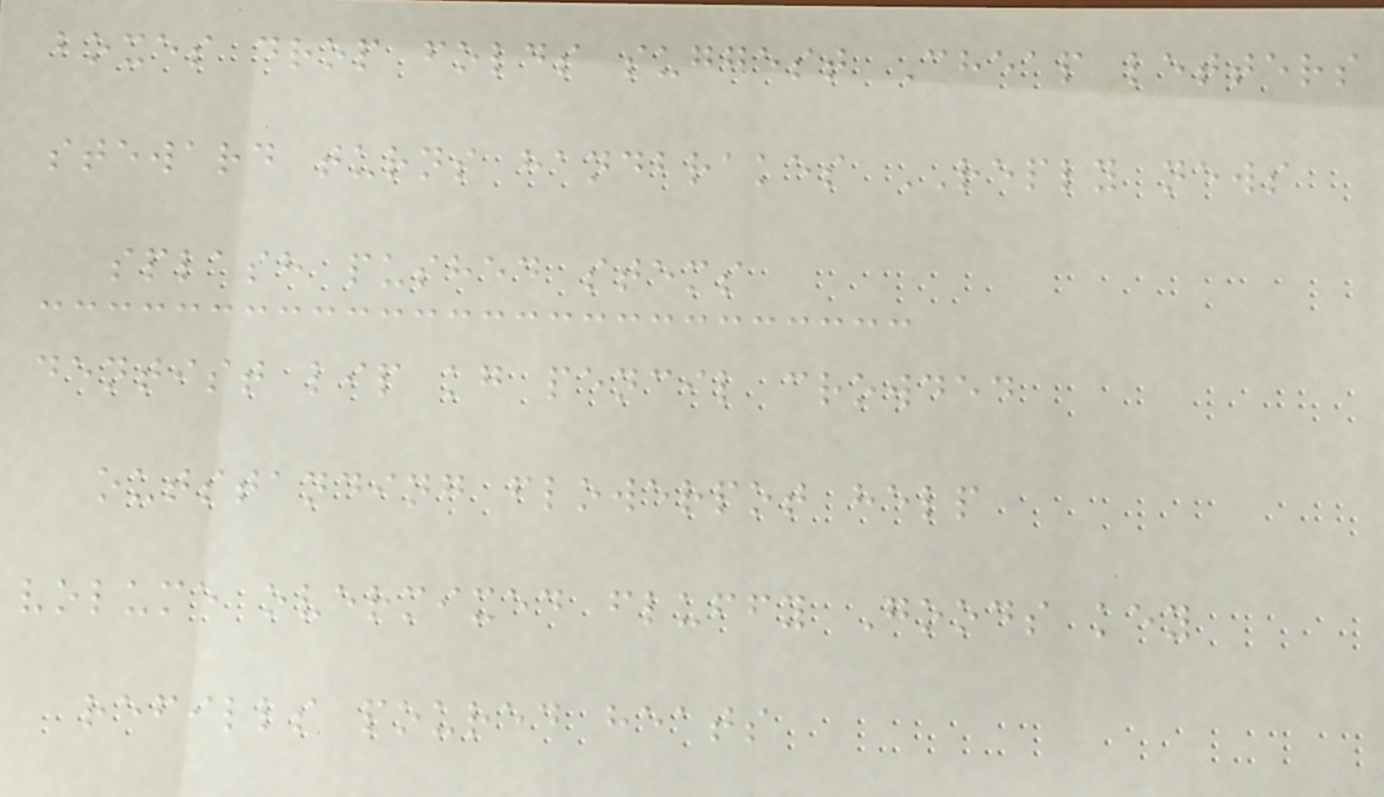boxes drop folds suggest Cheap letters
steward turns handbrakes REPLY news
splash pushed stems
dentist lip kg pencil crowded
outstanding flowerpot help
volume overmixed fluffy Goods key
refills poured heats
